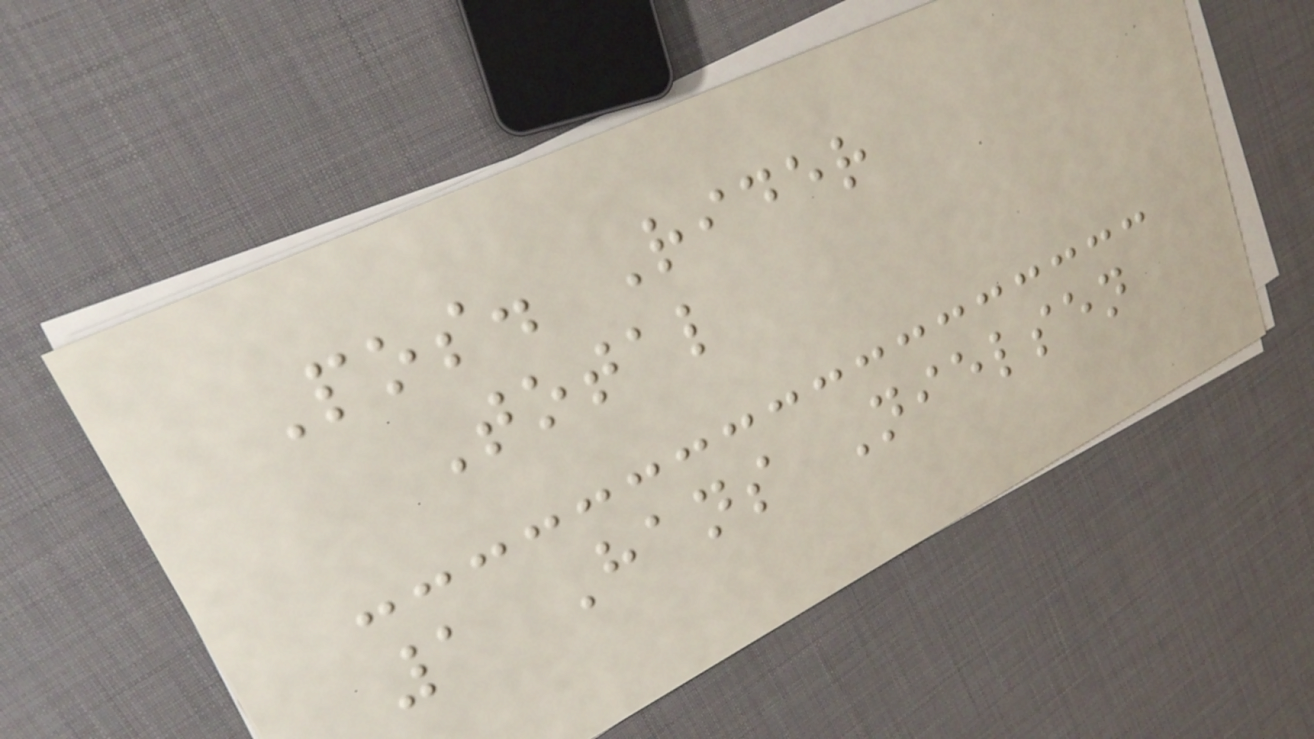Pos. Rider
Total
1 Hans Nielsen
